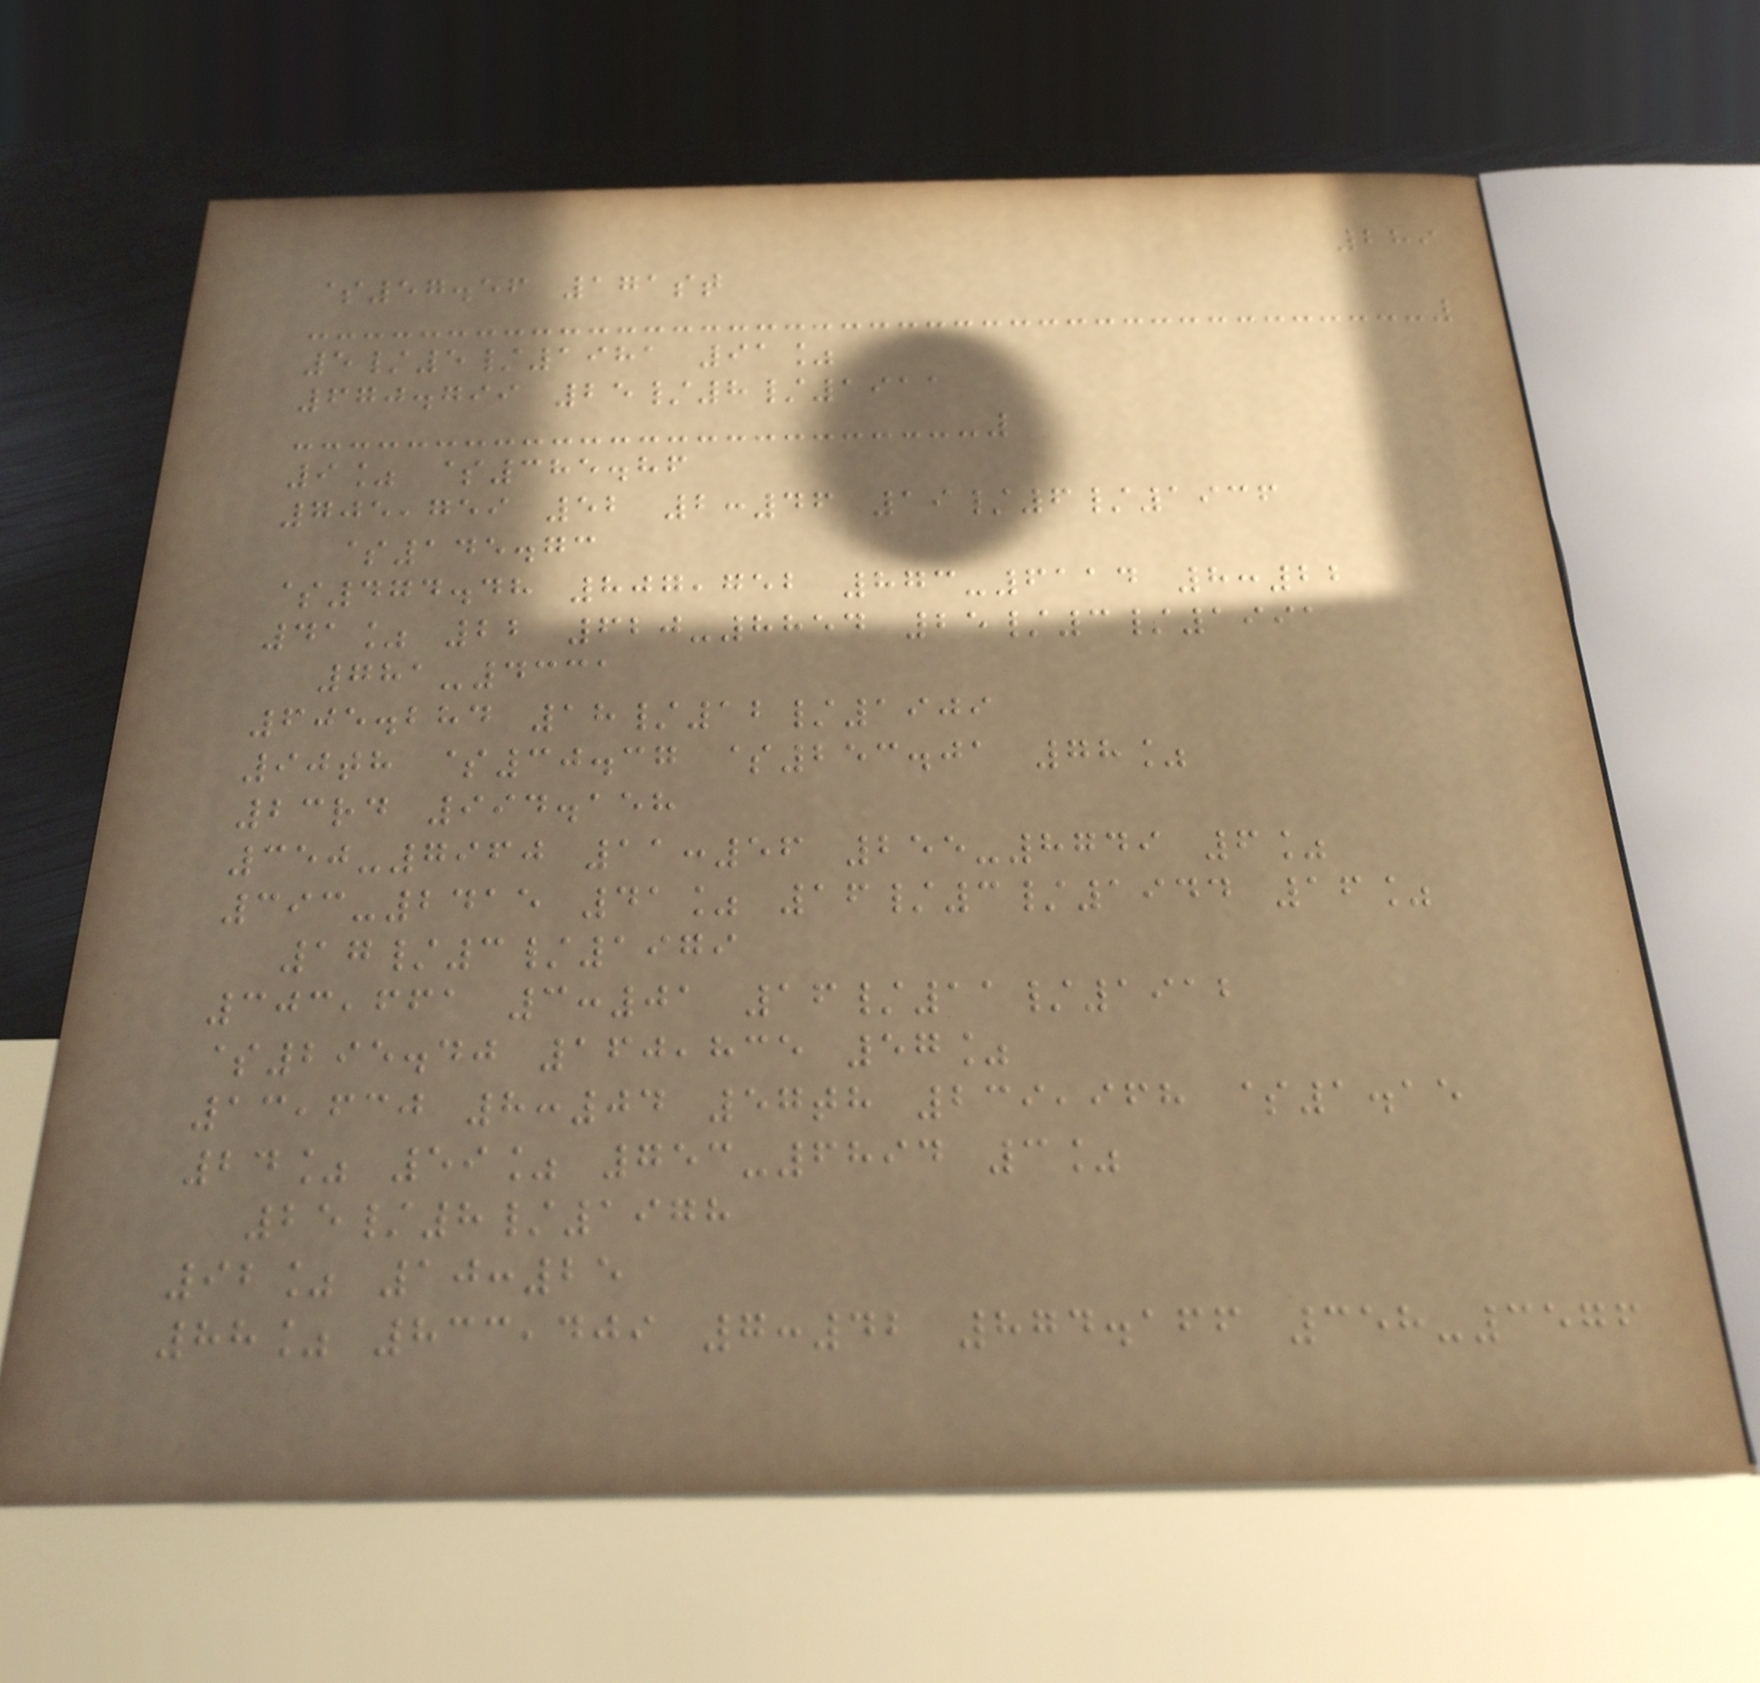289
$57.56 171st
5/5/1981 91%
670.799 25/8/1911
9% $385.86
705,759 52 2:46 19/6/1936
$145.73
$474.48 807,752 873-6114 8:22
41% 22 620-8854 25/3/1991
781-4331
605.284 18/12/1909
90th $30.37 $253.01 78%
23rd 994.158
350-7960 11:56 255-8749 6%
393-2415 41% 16/3/1944 16%
17/3/1979
303,661 3:01 16/11/1912
$295.40 160,835 57%
13,630 8:04 57th 239,968 $1.15
24% 59% 753-6894 3%
25/8/1978
92% 10:25
88% 833,409 7:42 874.166 358-3576
